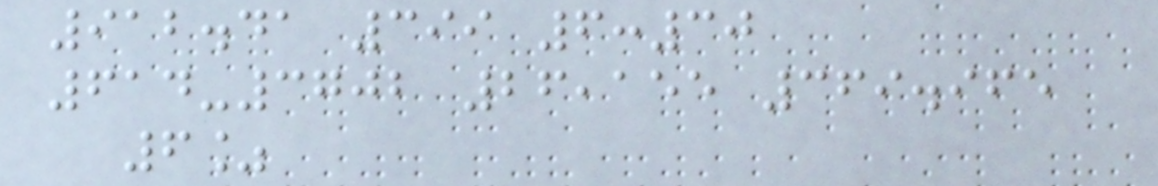912.41 399 6:30
614-3702 26,155 369.965
6%
